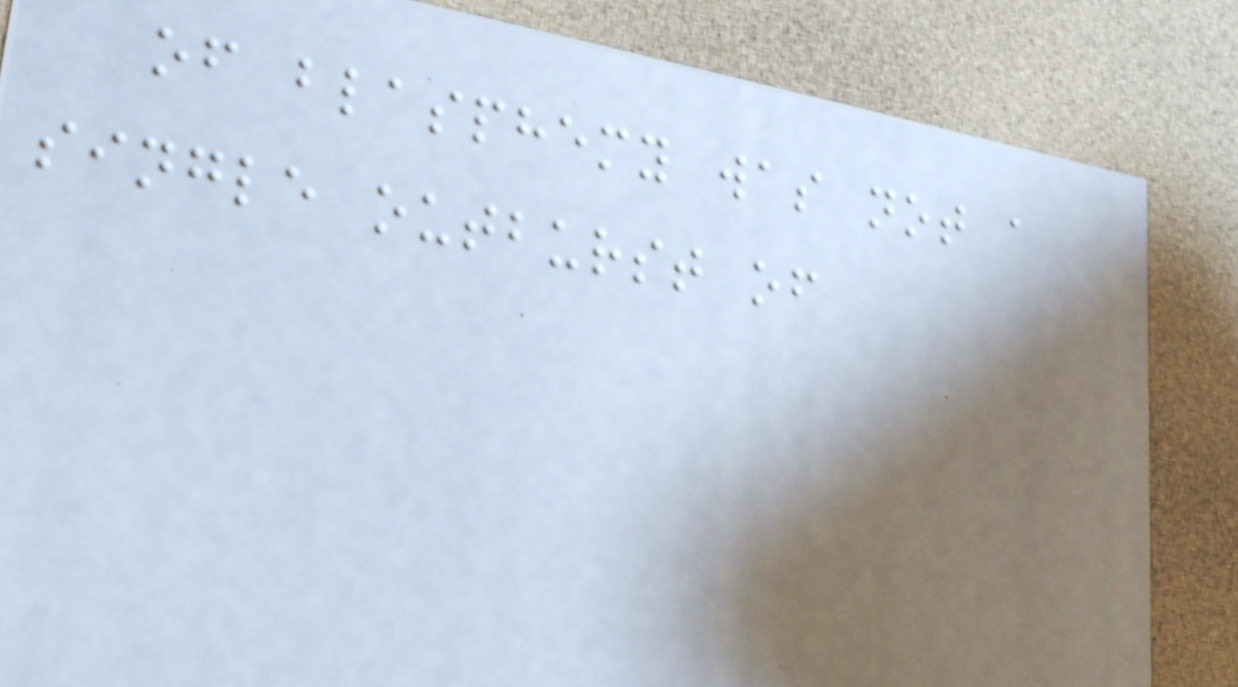of blasphemy was not a
single outburst of
